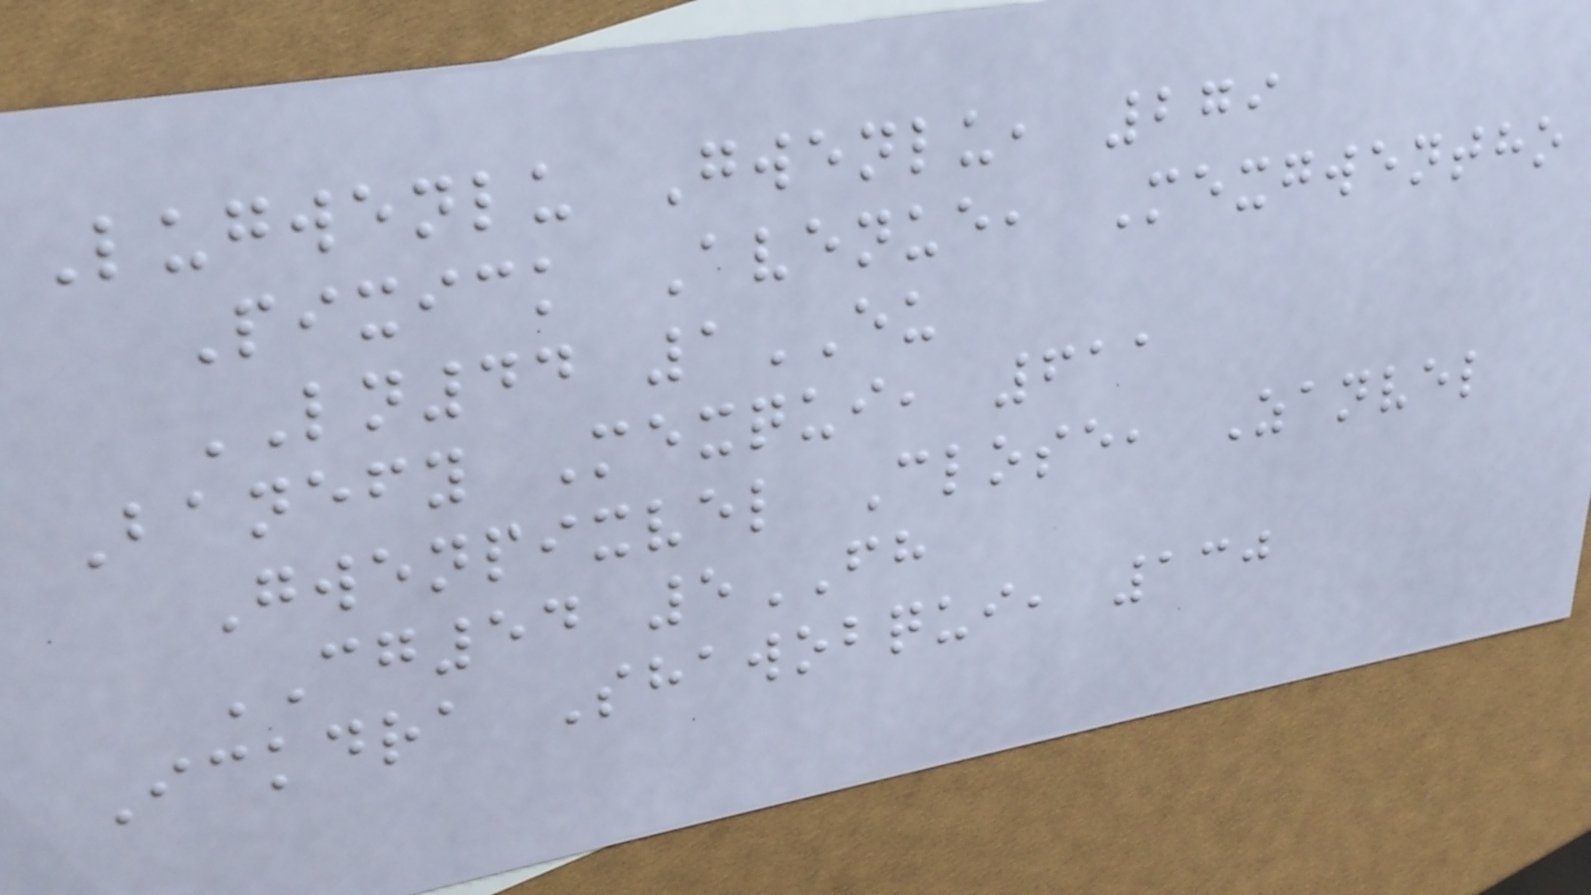Lugwenlu Gwenlu, 279
Pixick Avenue, Mexgwentho
LN44 1EU
Banefy Mexqui, 611
Gwenpixvel Close, Zanvel
CG54 5FH
Ickdra Shawobqui, 130
